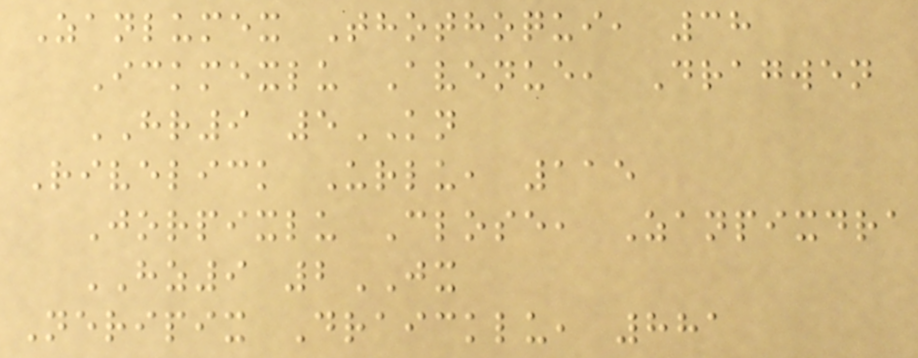Zanlumex Thothoqui, 38
Ickmexlu Avenue, Dragwen
HR9 5KN
Rivelick Urlu, 115
Jorpixlu Close, Zanpixdra
HZ9 2JX
Neripix Draicklu, 881
